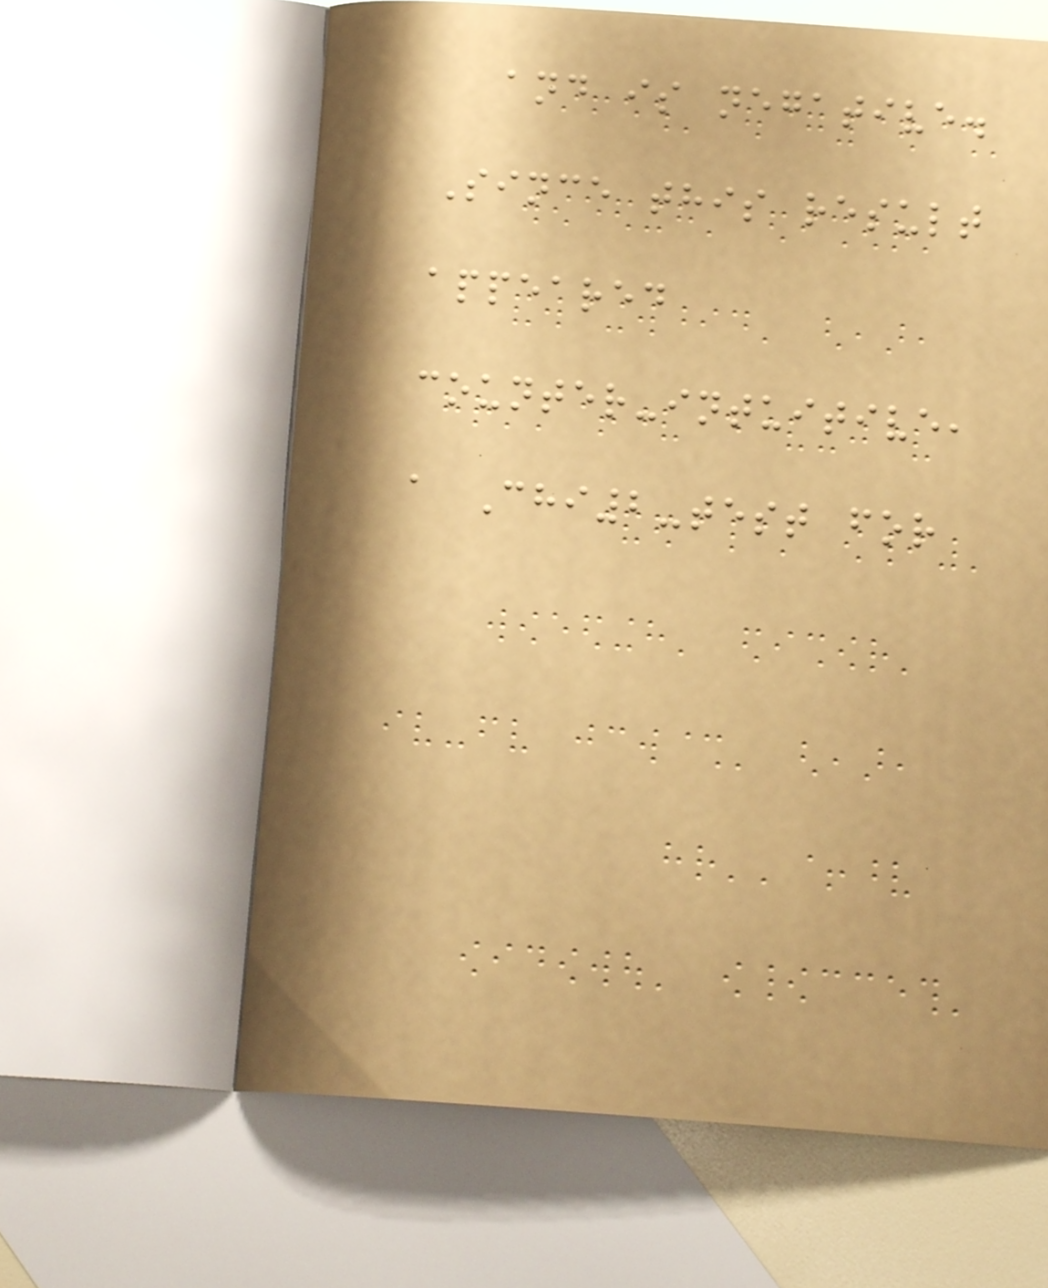and is negative.
Since this result
appeared
counter-intuitive,
a Chi2-test for
